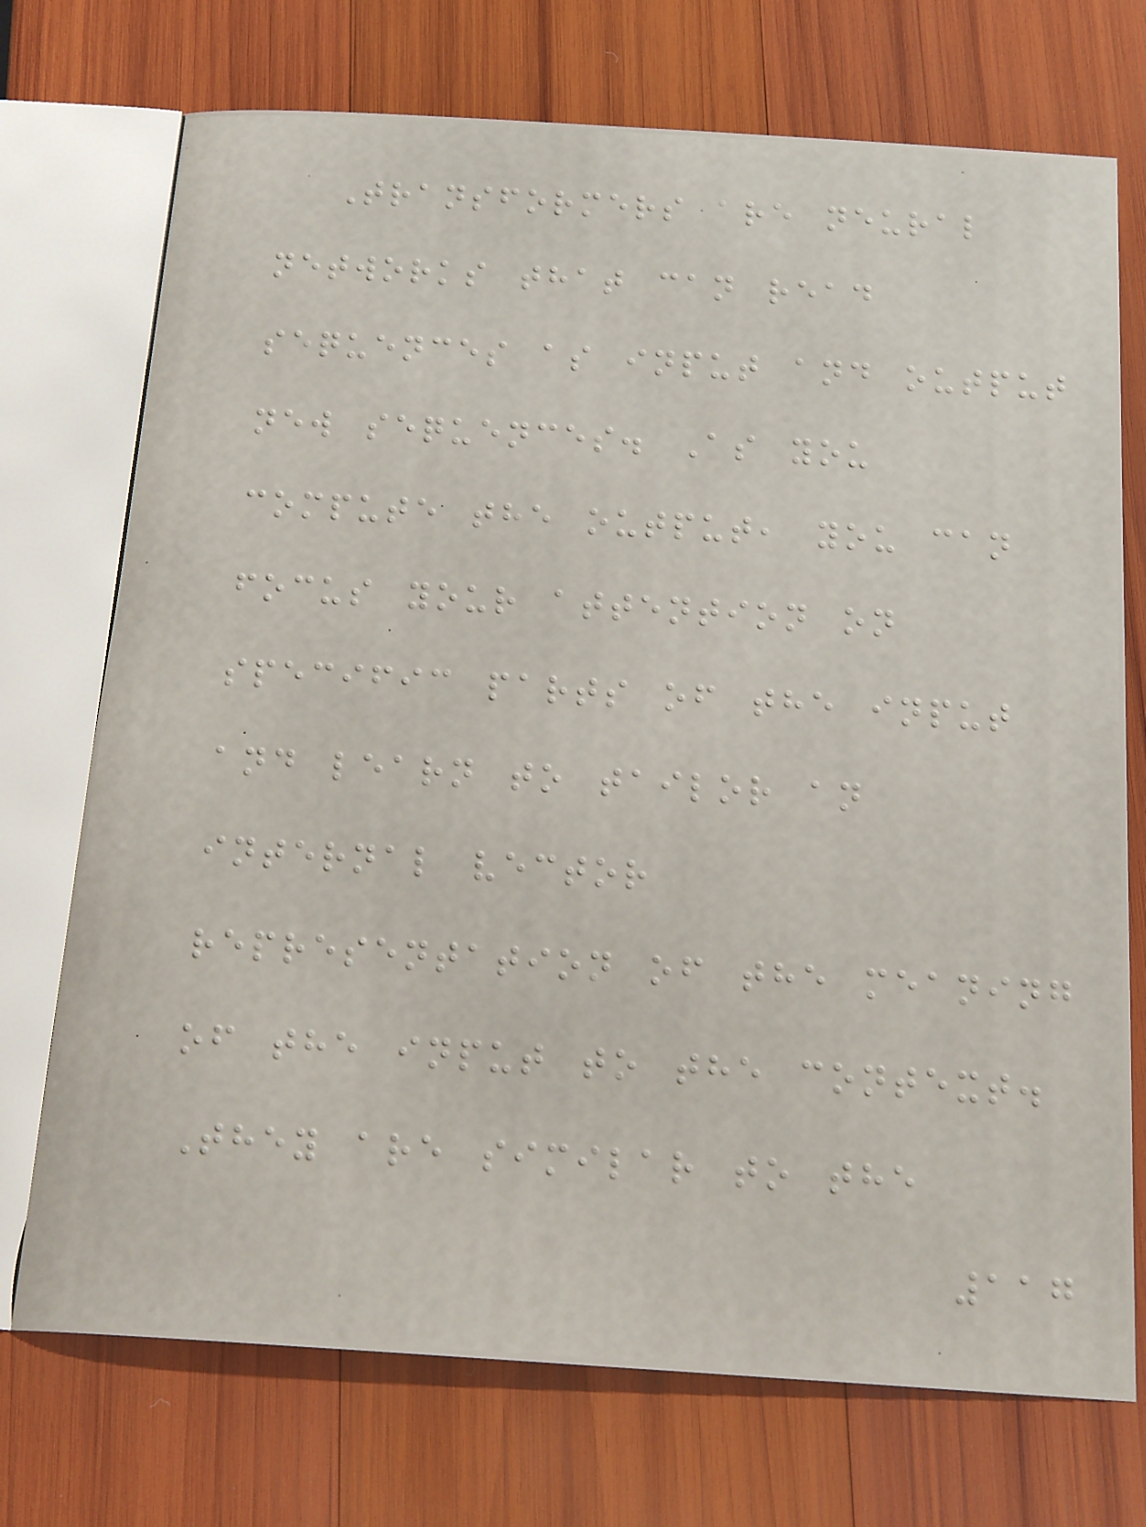Transformers are neural
networks that can read
sequences as input and output
new sequences. As you
compute the output, you can
focus your attention on
specific parts of the input
and learn to tailor an
internal vector
representation of the meaning
of the input to the context.
They are similar to the
117
